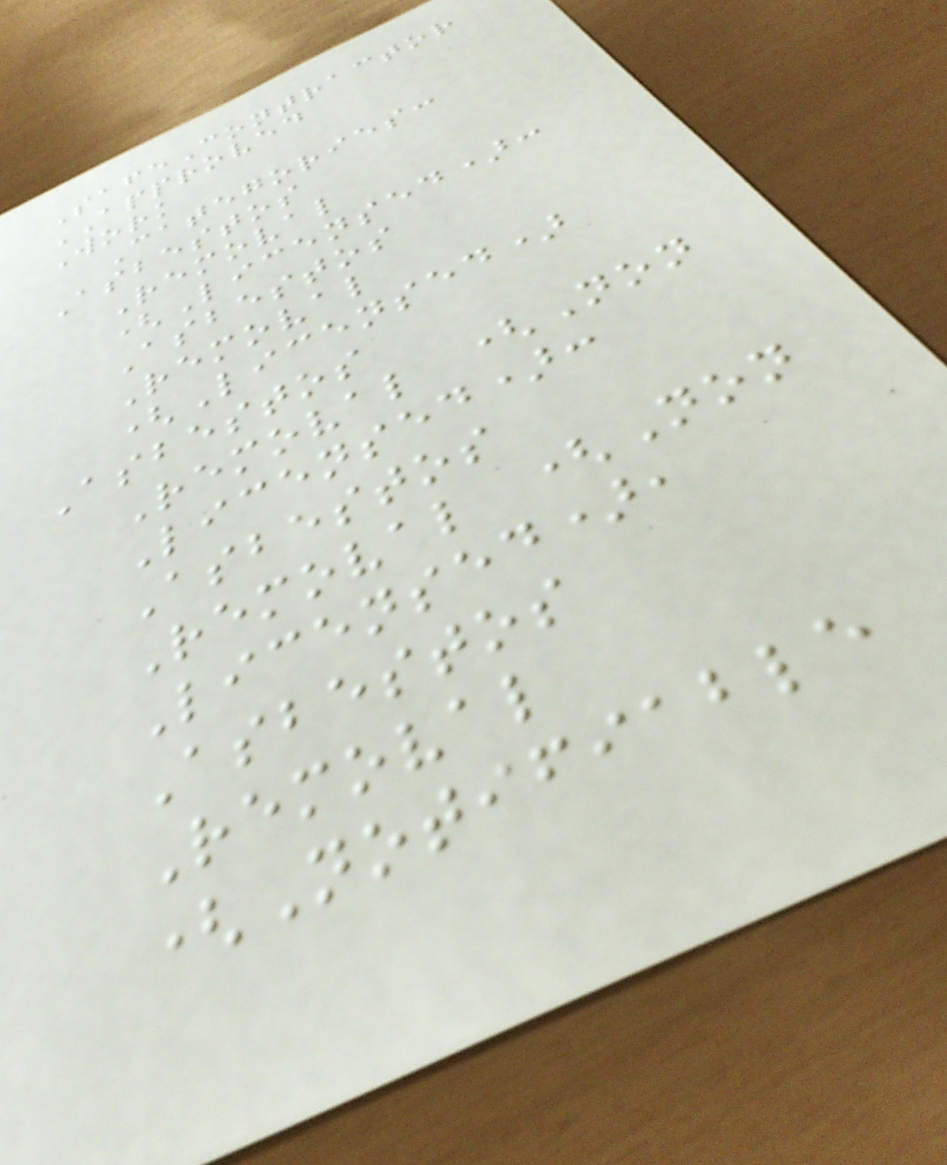SafeContractor
APPROVED
Work
Categories:
Asbestos
Removal
(Licensed):
Asbestos
Removal
(Licensed)
Asbestos
Removal (Non
Licensed):
Asbestos
Removal (Non
Licensed),
Asbestos
Removal
(Notifiable
